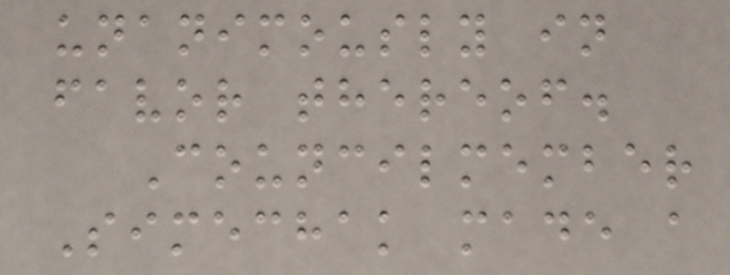unanimously in
favor thereof.
Councilmember
Simechak made a
